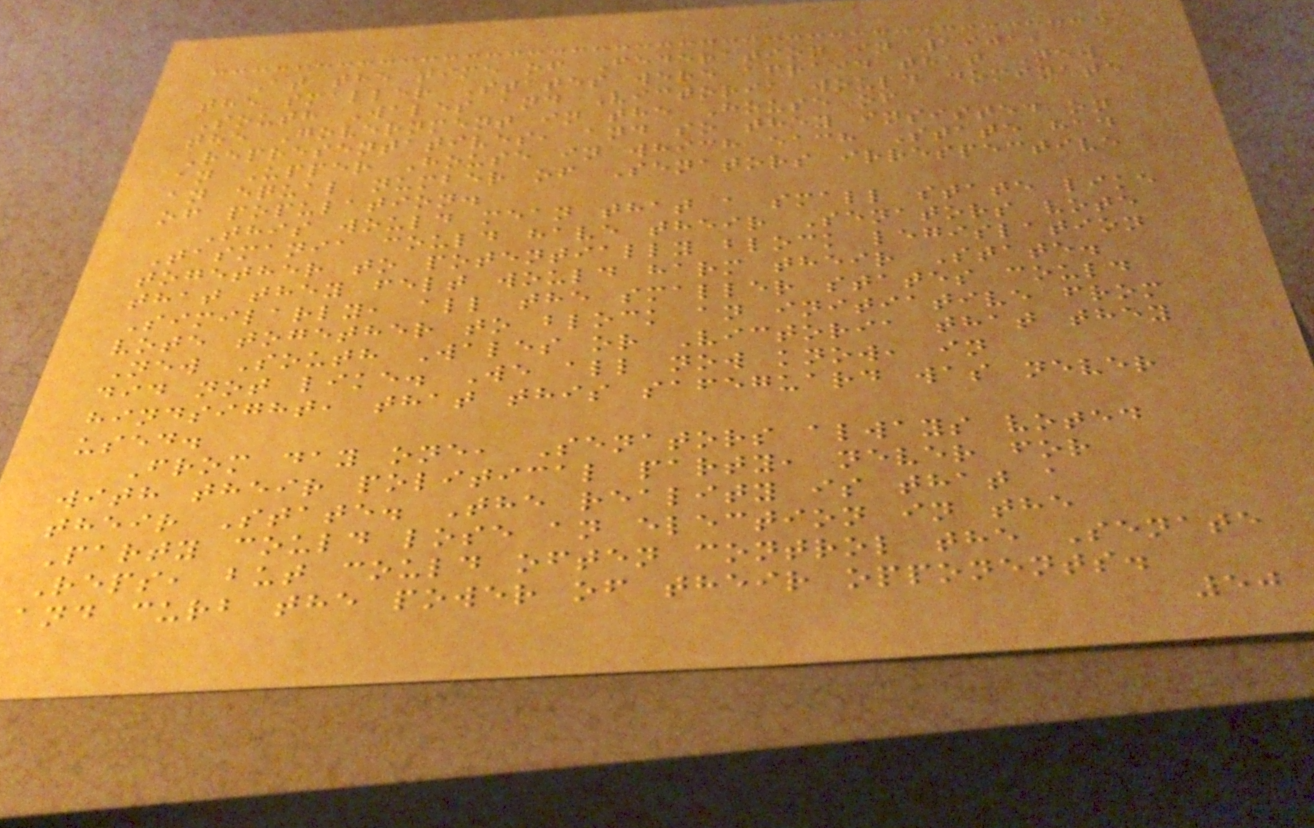At the time of Federation in 1901,
the smaller States were afraid that New
South Wales and Victoria would dominate
the Government in the House of
Representatives, and so they insisted on
an Upper House in which each State had
an equal number of Senators irrespective
of population.
This would mean that a small state like
Tasmania could have their Senators vote
together to potentially block legislation
that they felt would harm their State.
Similarly, all the smaller states could
vote together to block an initiative from
New South Wales or Victoria that they
did not like. We all now know, in
hindsight, that this safeguard was never
used.
From day one, Senators always voted
with their political party, never for
their State. The reality is that a
Party could lose an election in the
Reps, but could often control the Senate
and curb the power of their opponents.
50
